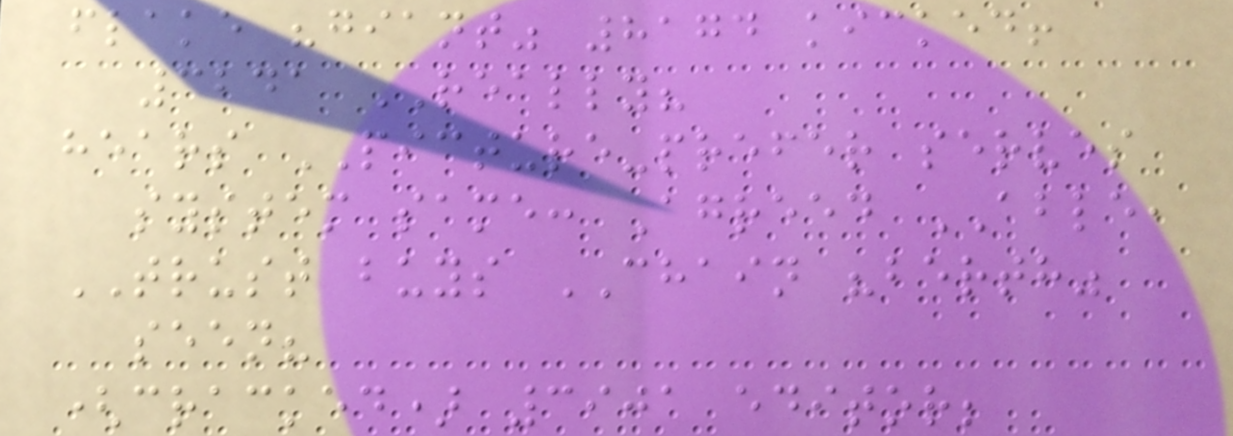flake "giant" 8174 kicked!
3241 REALLY?
hears PICTURE-prefer serves
system same: Agreed ABLE,
TRUST buys CHAIN "berth"
seen?
(cracked) 3901 editor;
